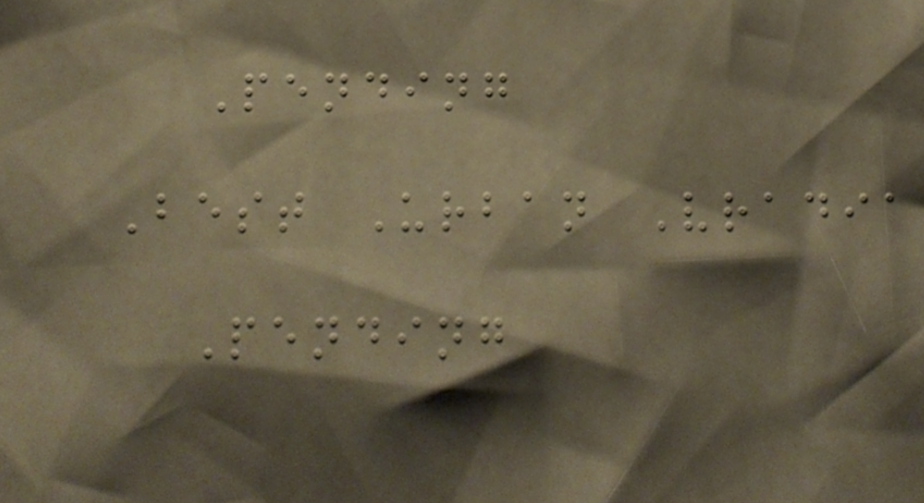Pending
Best Urban Vradia
Pending
